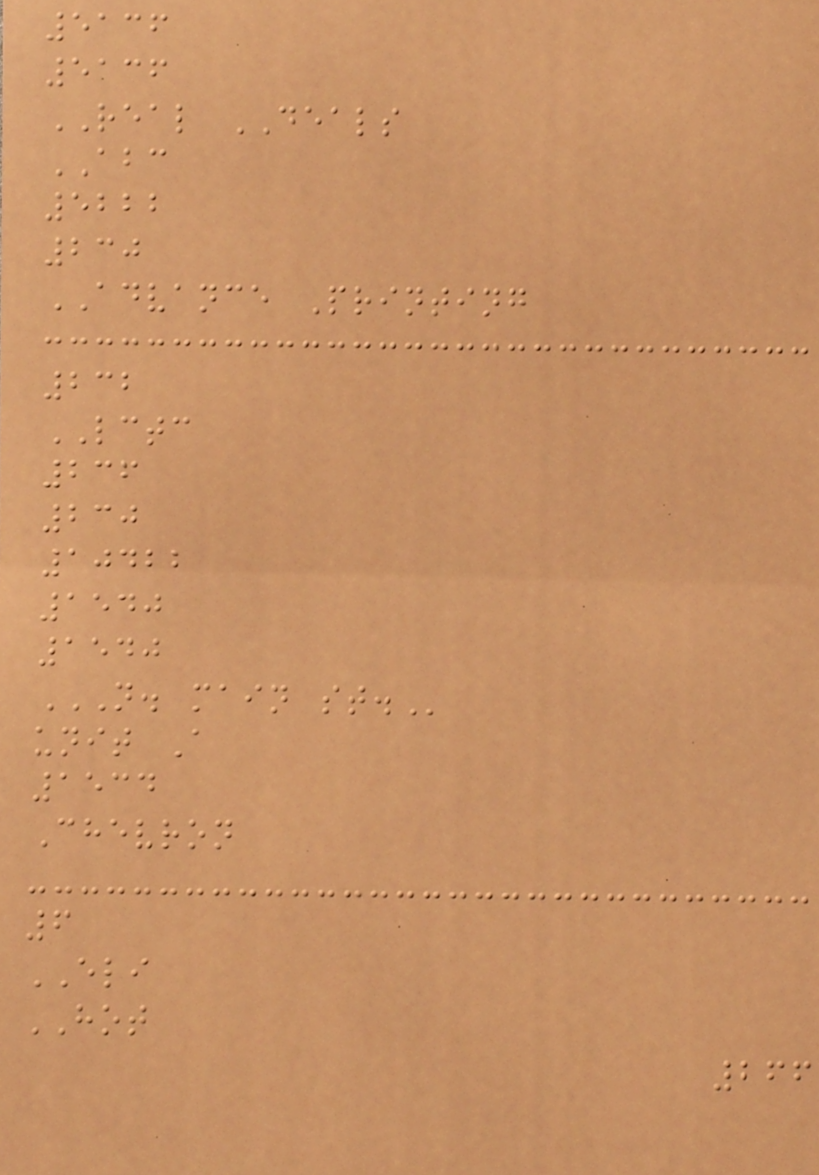5136
5136
REAL DEALS
ABC
5222
230
ADVANCE Printing
232
LCTC
236
230
10422
1540
1540
N. MAIN ST.
unit A
1534
Chevron
6
ELI
HOT
266
